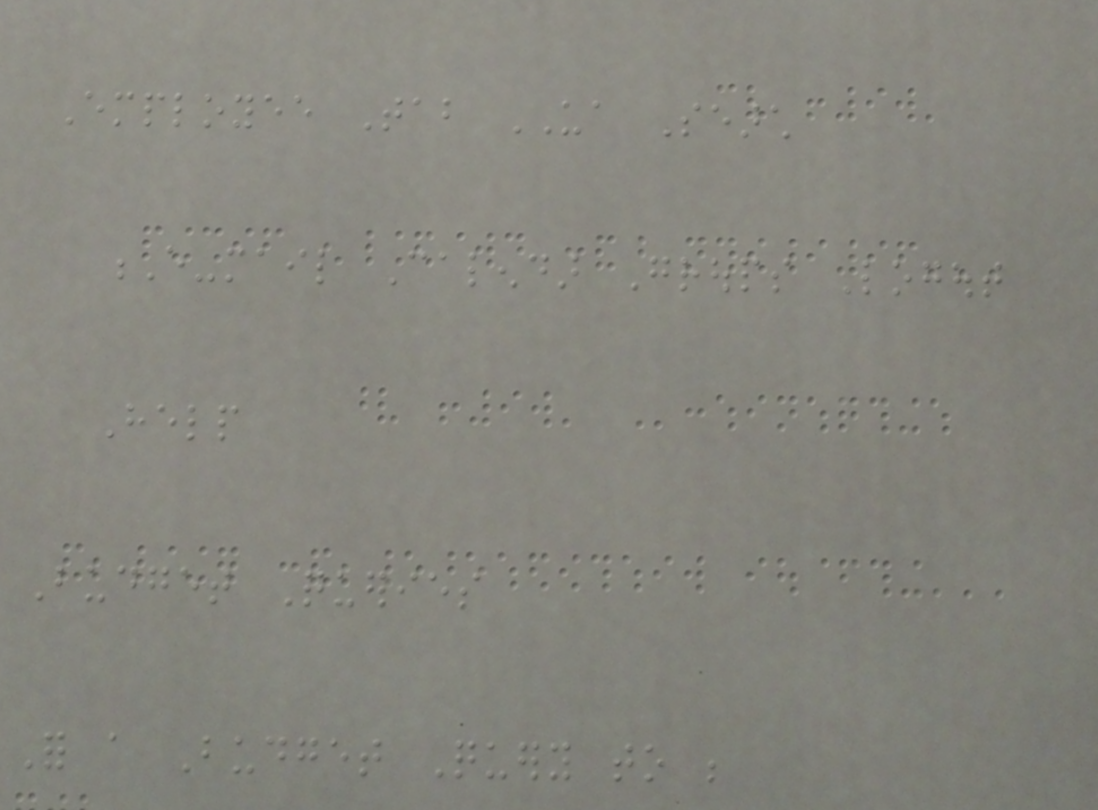Employee Tab UA Search
E-mail Calendar Groups Logout
Help
Budget Queries
For a Budget Query to be
